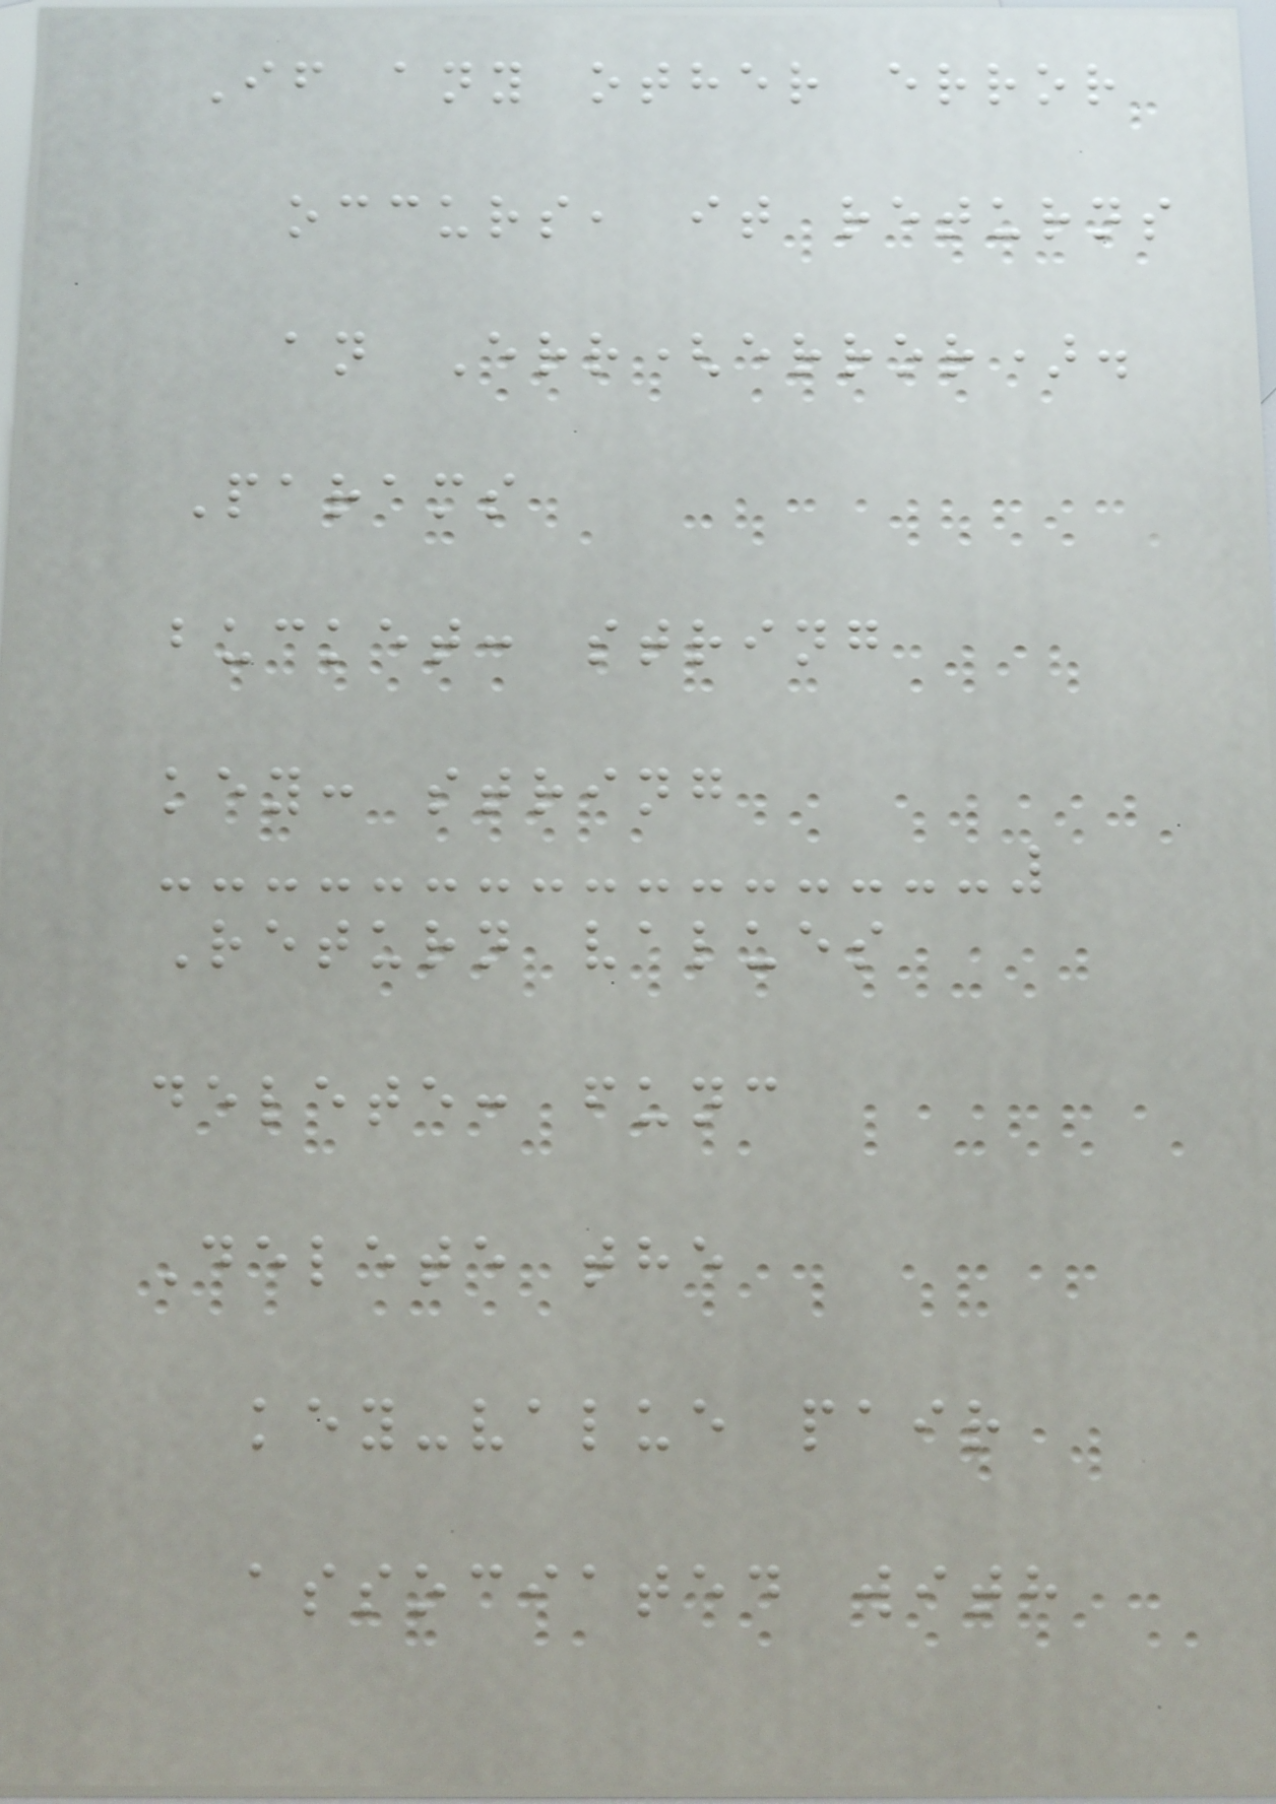If any other error
occurs, it returns
an Err(error).
Params
bucket: string
key: string
Return values
delete: func
Delete the
key-value pair
associated with
